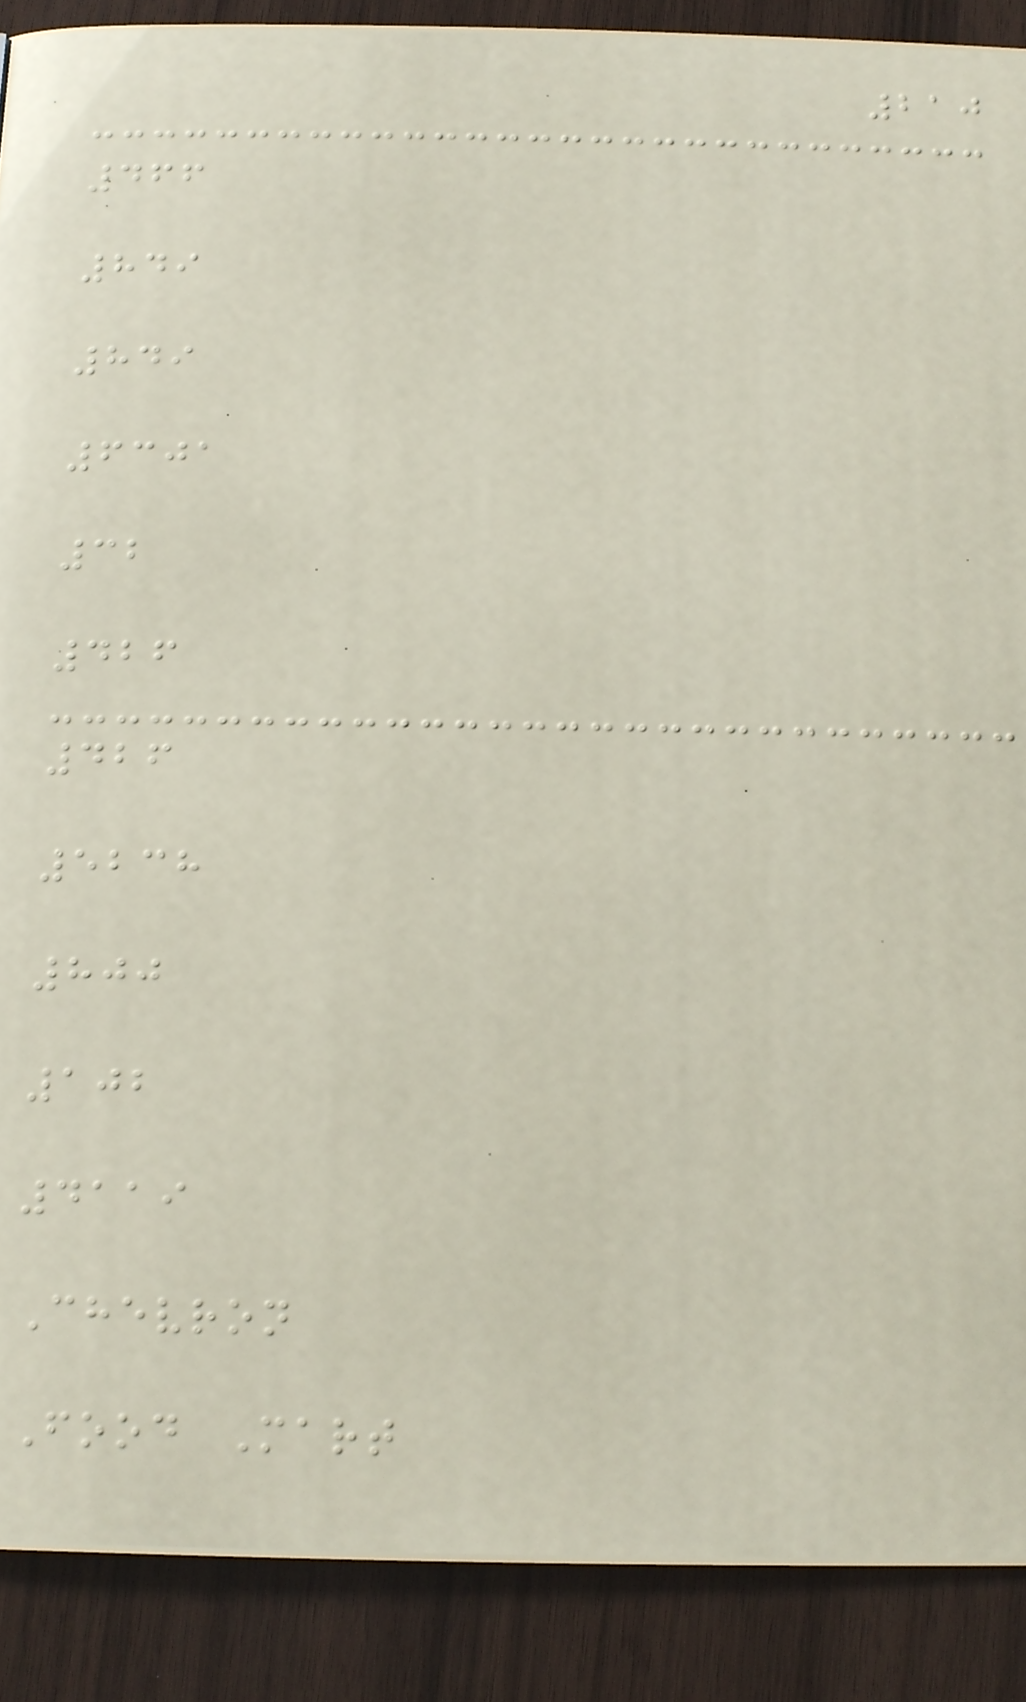210
466
849
849
6301
32
426
426
5238
800
102
4119
Chevron
Food Mart
